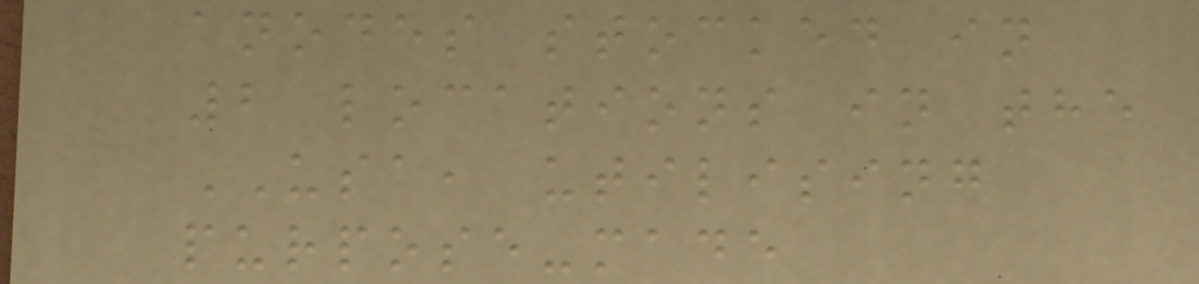anodes stocked in
2 locations in the
USA, utilising
purpose-made
